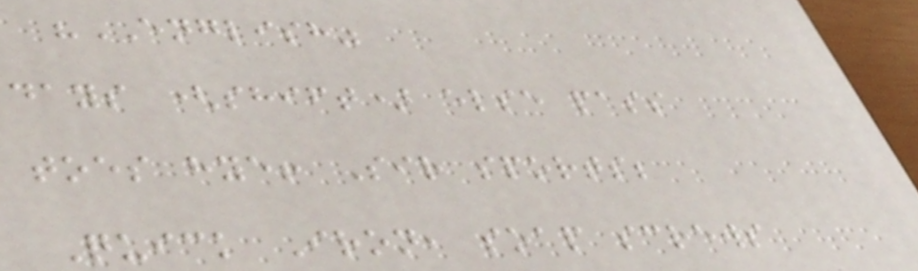"ENGLISH"
days (shift) else pass
toes hye! Sir sports;
Quick Iron, soap screws
